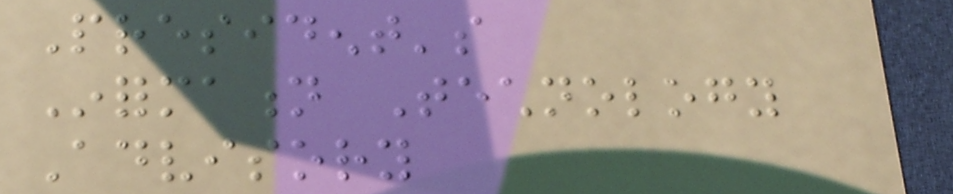President's
Information Technology
Advisory
